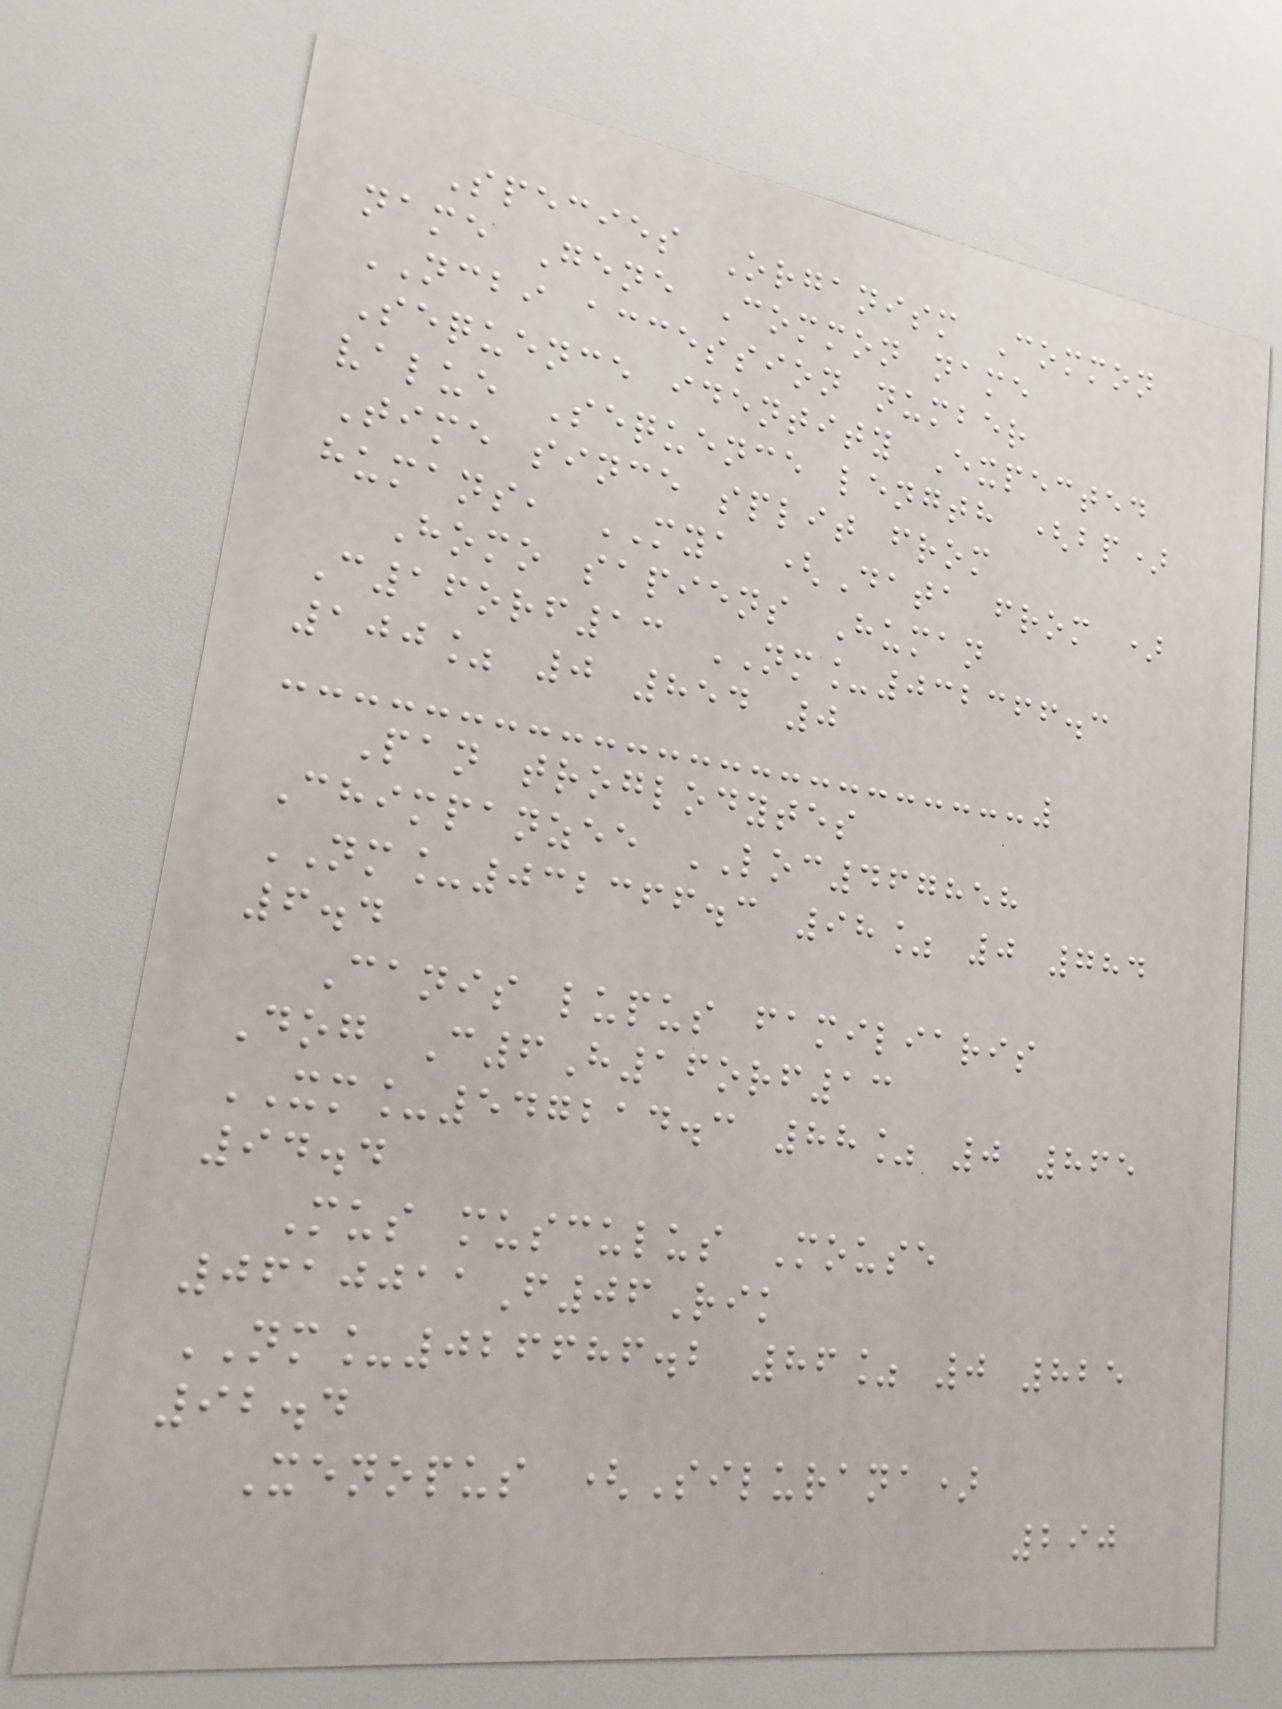Species Organism Common
name Gene Common name
NCBI accession number
Sequence identity Expected
value Sequence length (bp)
Time since split from
humans, MYA (Data from )
Homo sapiens Human
C16orf13 NM_032366.3
100% 0 854 0
Pan troglodytes
Chimpanzee LOC467858
NM_032366.3 98% 0 784
6.4
Canis lupus familiaris
Dog C6H16orf13
XM_547214.3 88% 0 865
94.4
Mus musculus Mouse
0610011F06Rik
NM_026686.2 86% 0 825
92.4
Xenopus (Silurana)
290
